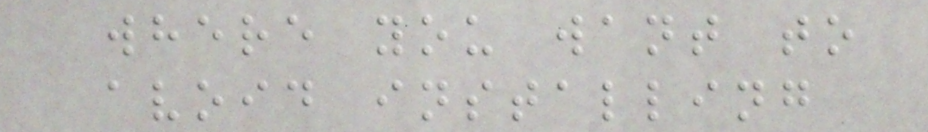where you want to
avoid installing
